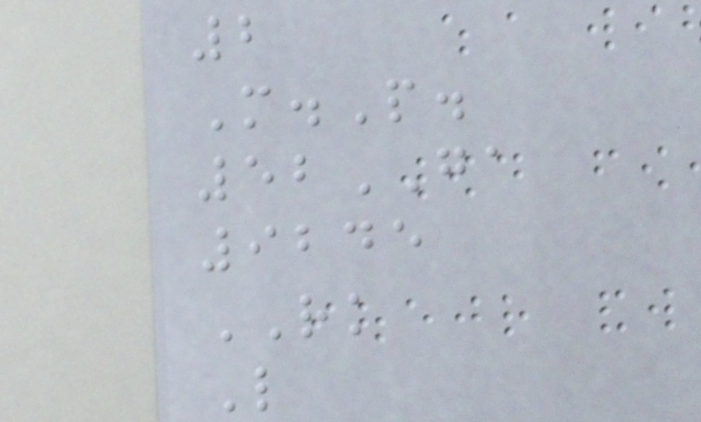2
M.P.
52GA
9245
RK
L
